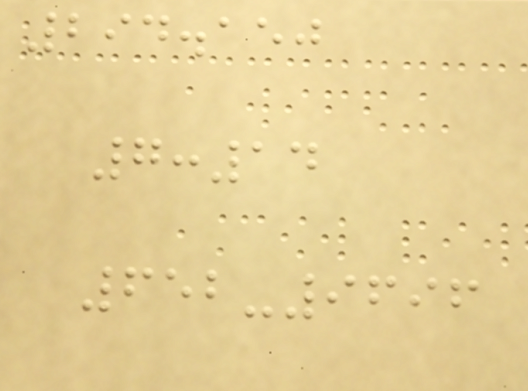294.150
7:14
652-9696
